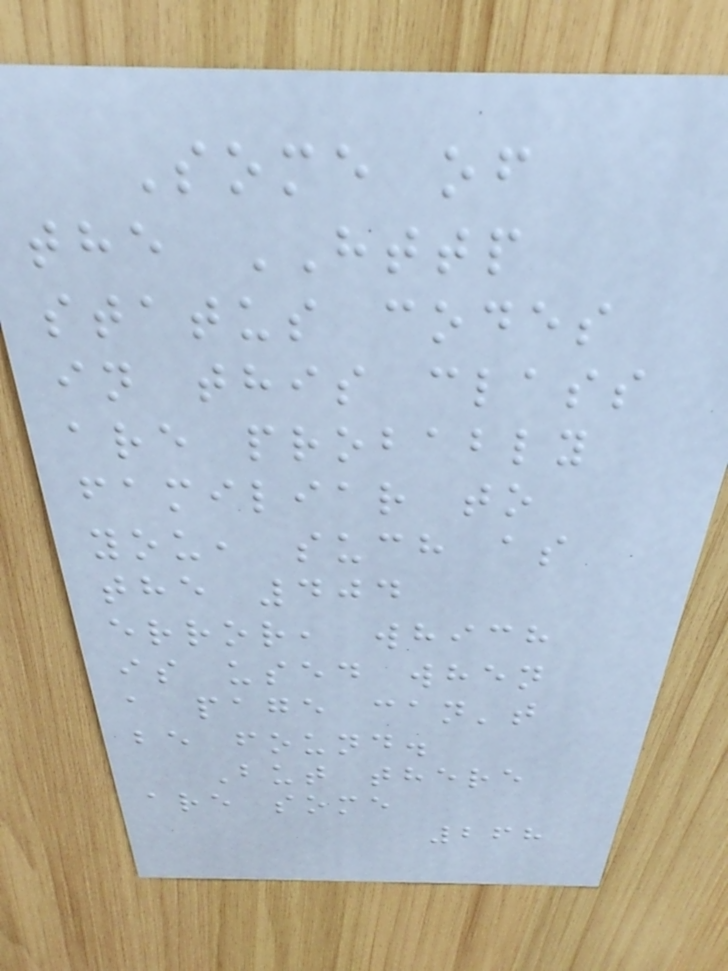Some of
the HTTP
status codes
in this class
are probably
familiar to
you, such as
the 404
error, which
is used when
a page can't
be found.
But there
are some
268
